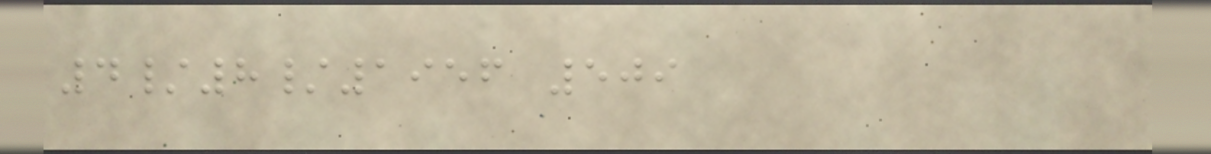4/8/1956 509
